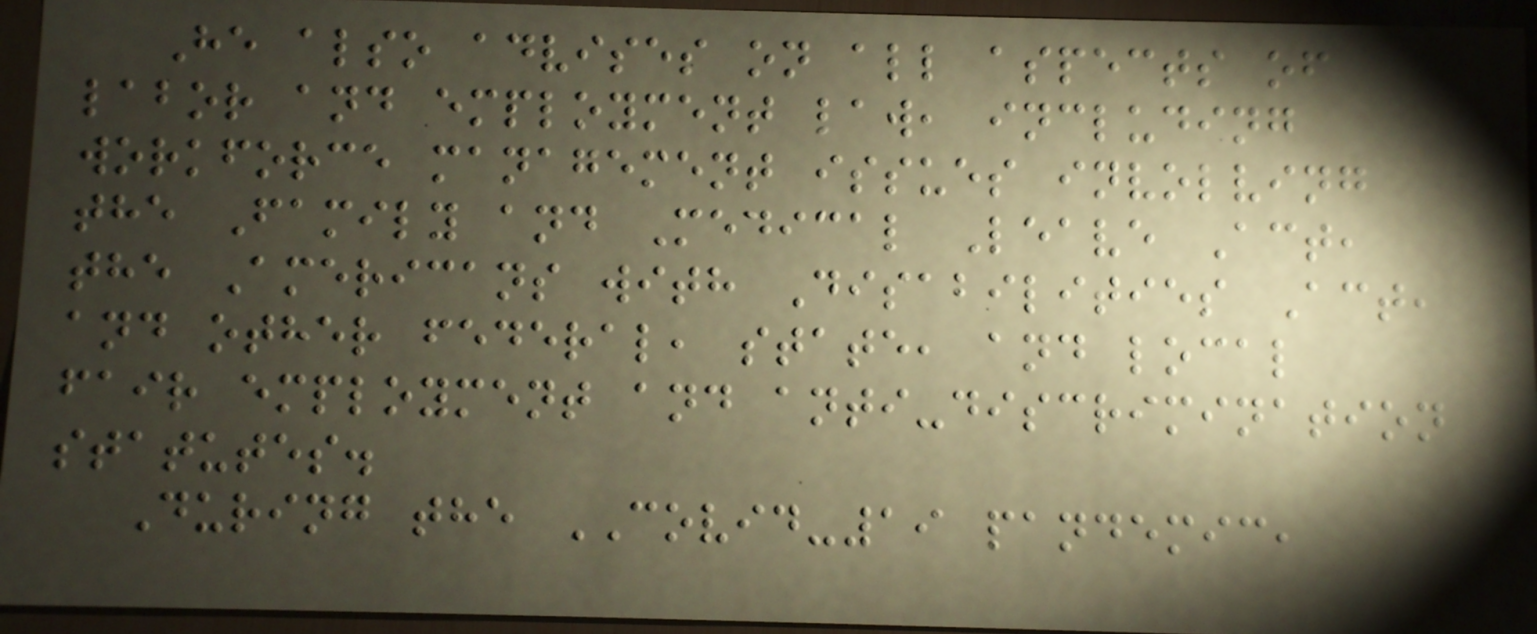He also advises on all aspects of
labor and employment law, including
workforce management issues involving
the Family and Medical Leave Act,
the Americans with Disabilities Act,
and other federal, state, and local
fair employment and anti-discrimination
statutes.
During the COVID-19 pandemic,
